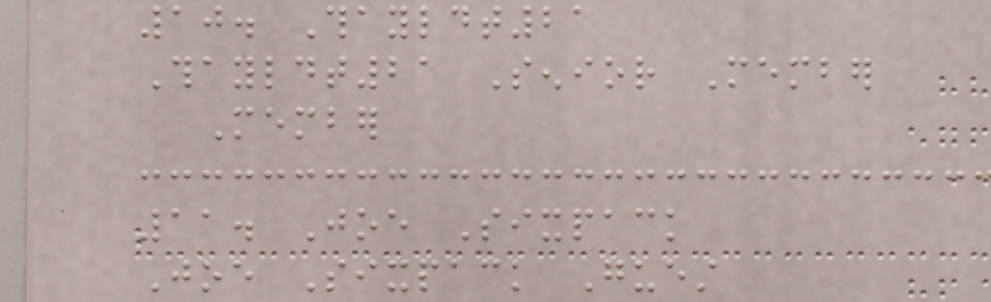10. Thayldt21
Thayldt21 Senior Member
Member
11. Joe Sixpack
Joe Sixpack Guest
